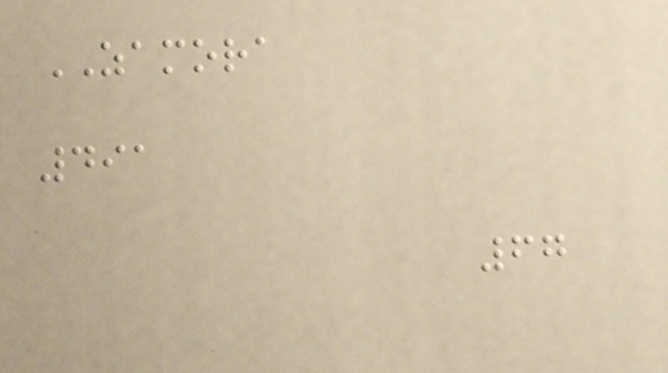ZAMORA
491
67
